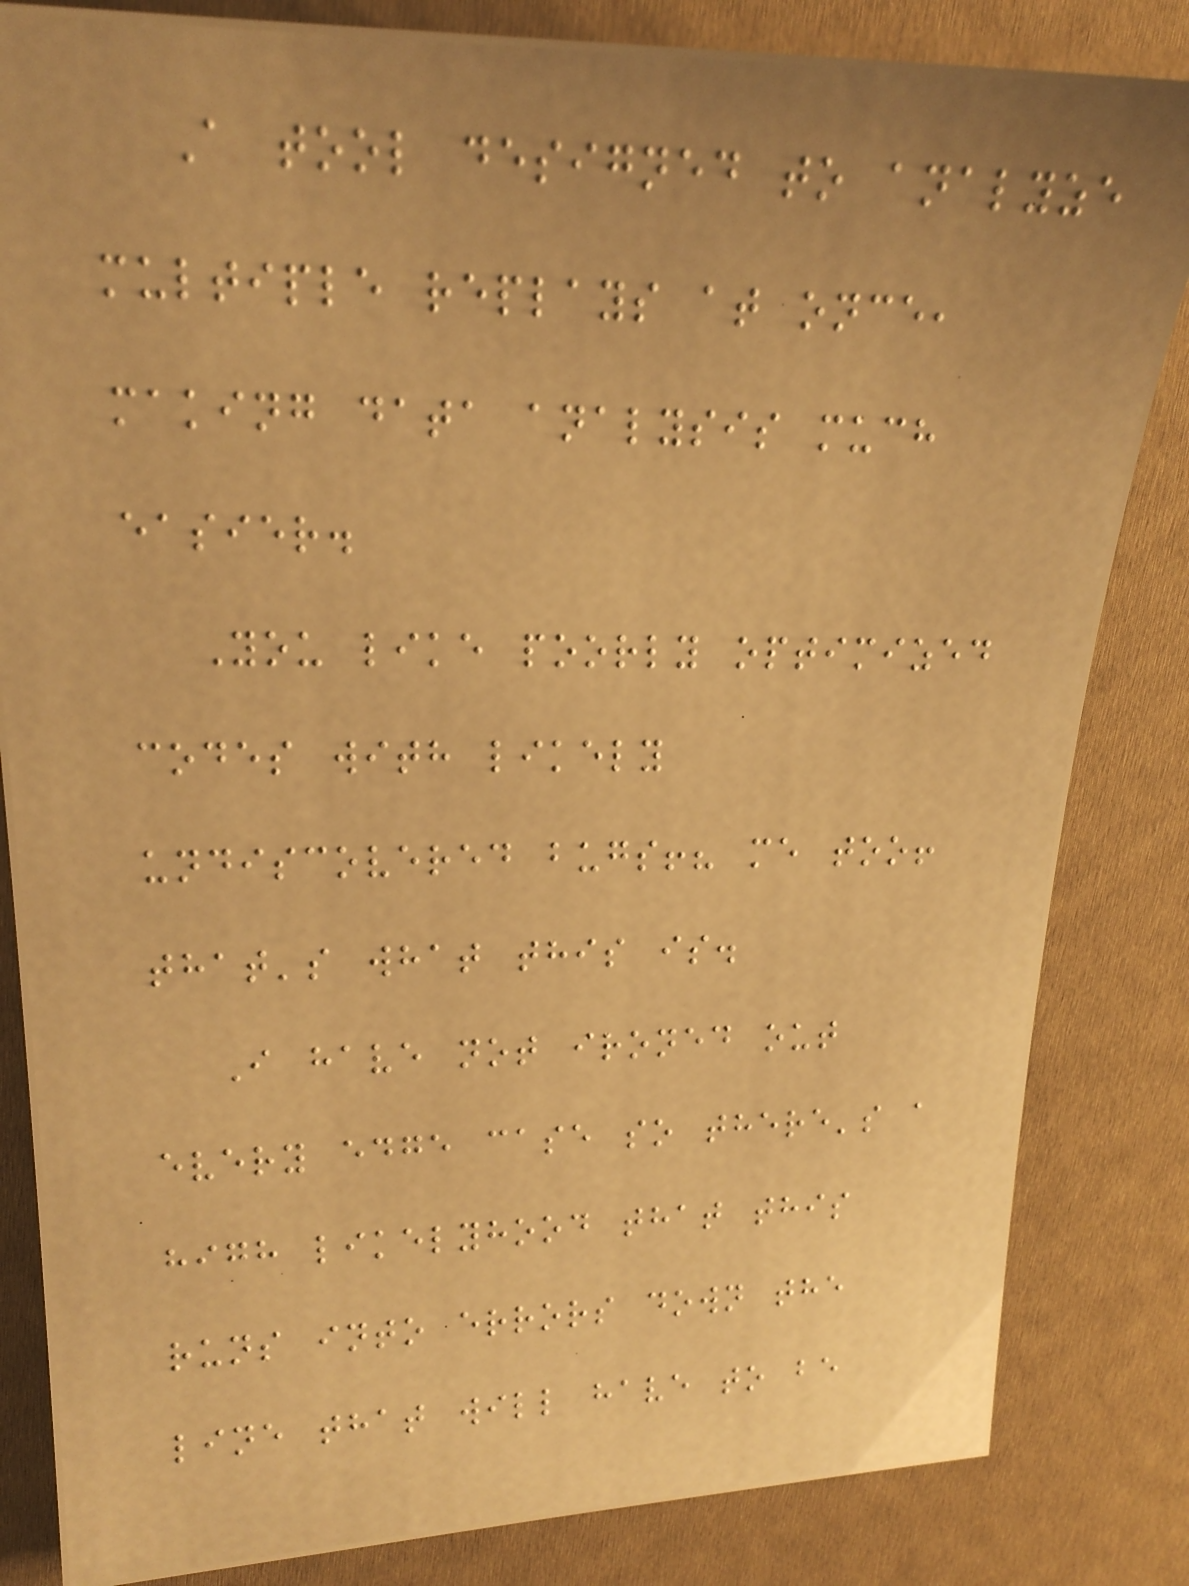A tool designed to analyze
multiple replays at once,
making data analysis much
easier.
You like poorly optimized
codes with likely
undiscovered bugs!? me too!
that's what this is.
I have not ironed out
every edge case so there's a
high likelyhood that this
runs into errors down the
line that will have to be
